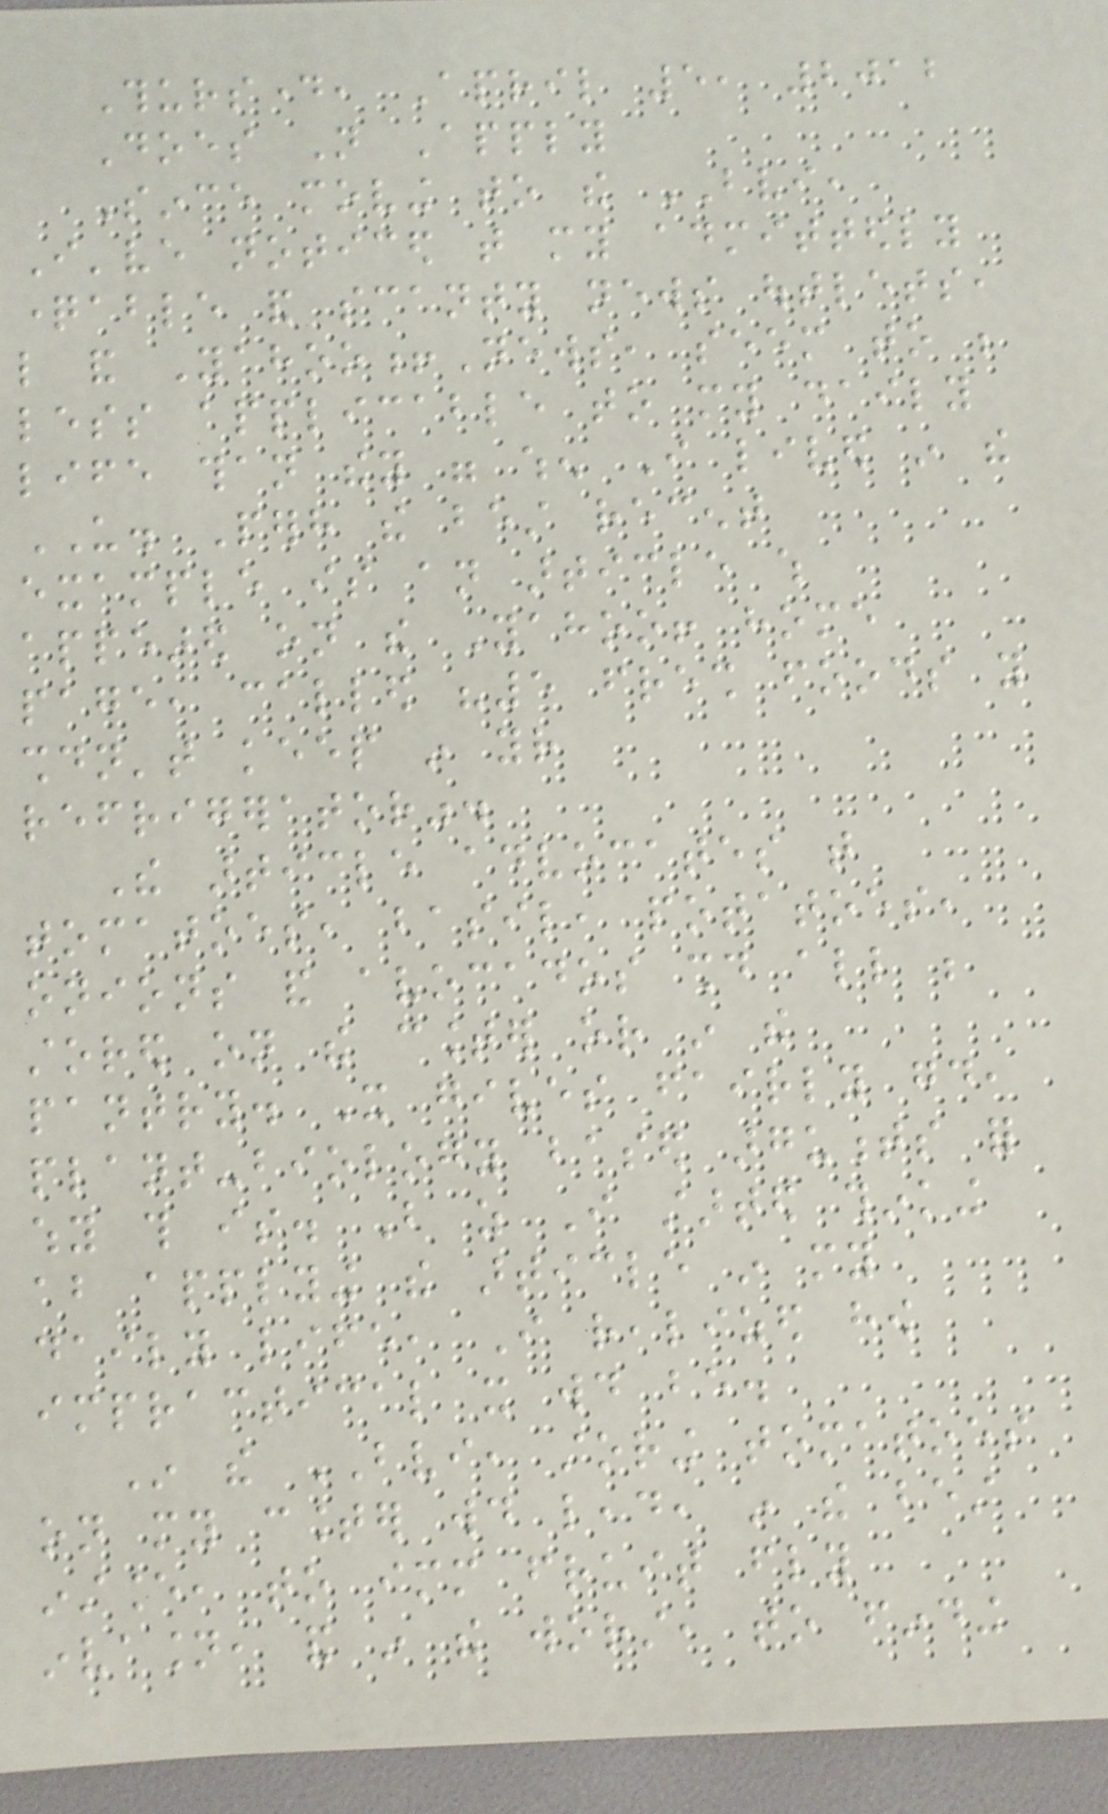Thursday, April 5, 2012
Does Not Apply
Since moving to the BVI,
I've noticed that my admittedly
questionable and scanty news outlets,
like and Yahoo!News, seem to be
less applicable to my daily
life than they were when I lived in the
US. Perhaps the best recent
example is an article which
appeared on the Yahoo! home
page, called "5 fresh foods you
shouldn't keep in your
refrigerator".
The article advocates that
tomatoes, basil, potatoes,
onions and avocados should all be
stored on the counter or in the
pantry. It gives fairly good,
plant-biology based arguments for
why this is. But as I started thinking
about applying the article in my
daily life, I realized how
impractical it would be.
In the BVI, storing tomatoes
on my counter would lead, in the best
instance, to immediate fruit fly
invasion, and in the worst, to finding
